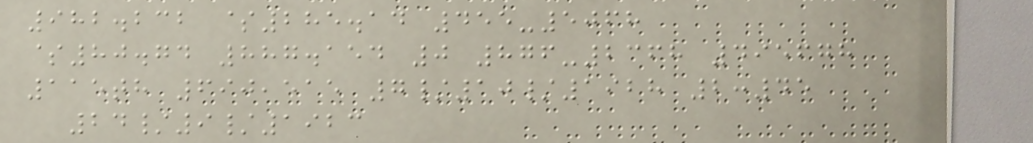982.232 $285.14 455-5068
$80.74 887.154 0 876-2368 495678
115th 690,515 7/10/1928 2:45
24/9/1923
